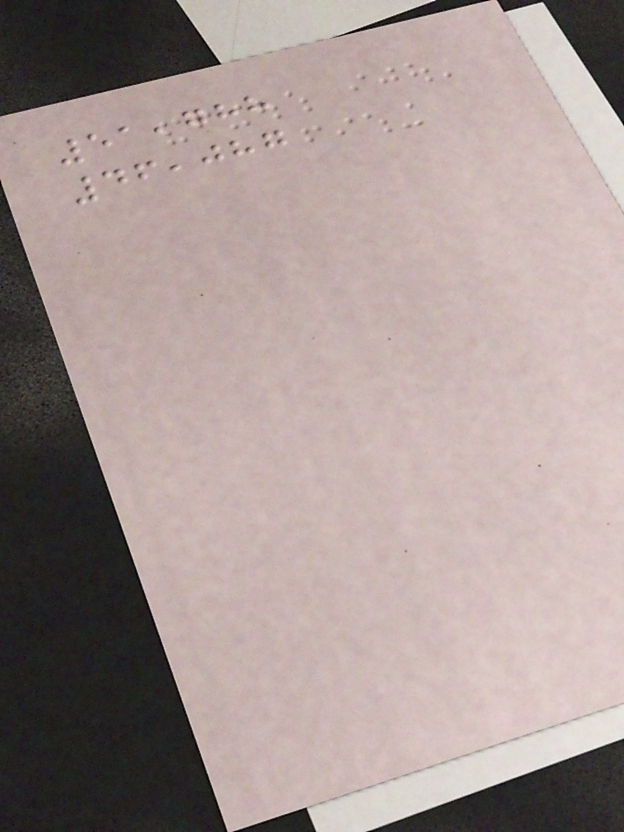51,788
46,087
